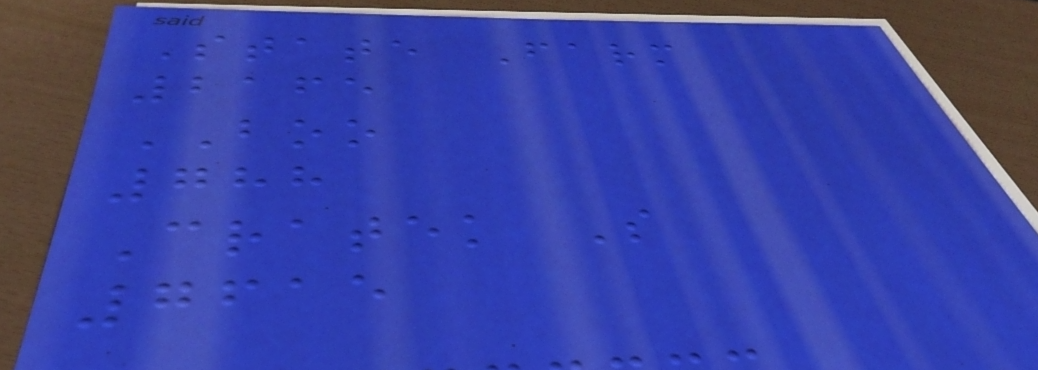State Farm
2165
BOO
788
Cratek S
7615
